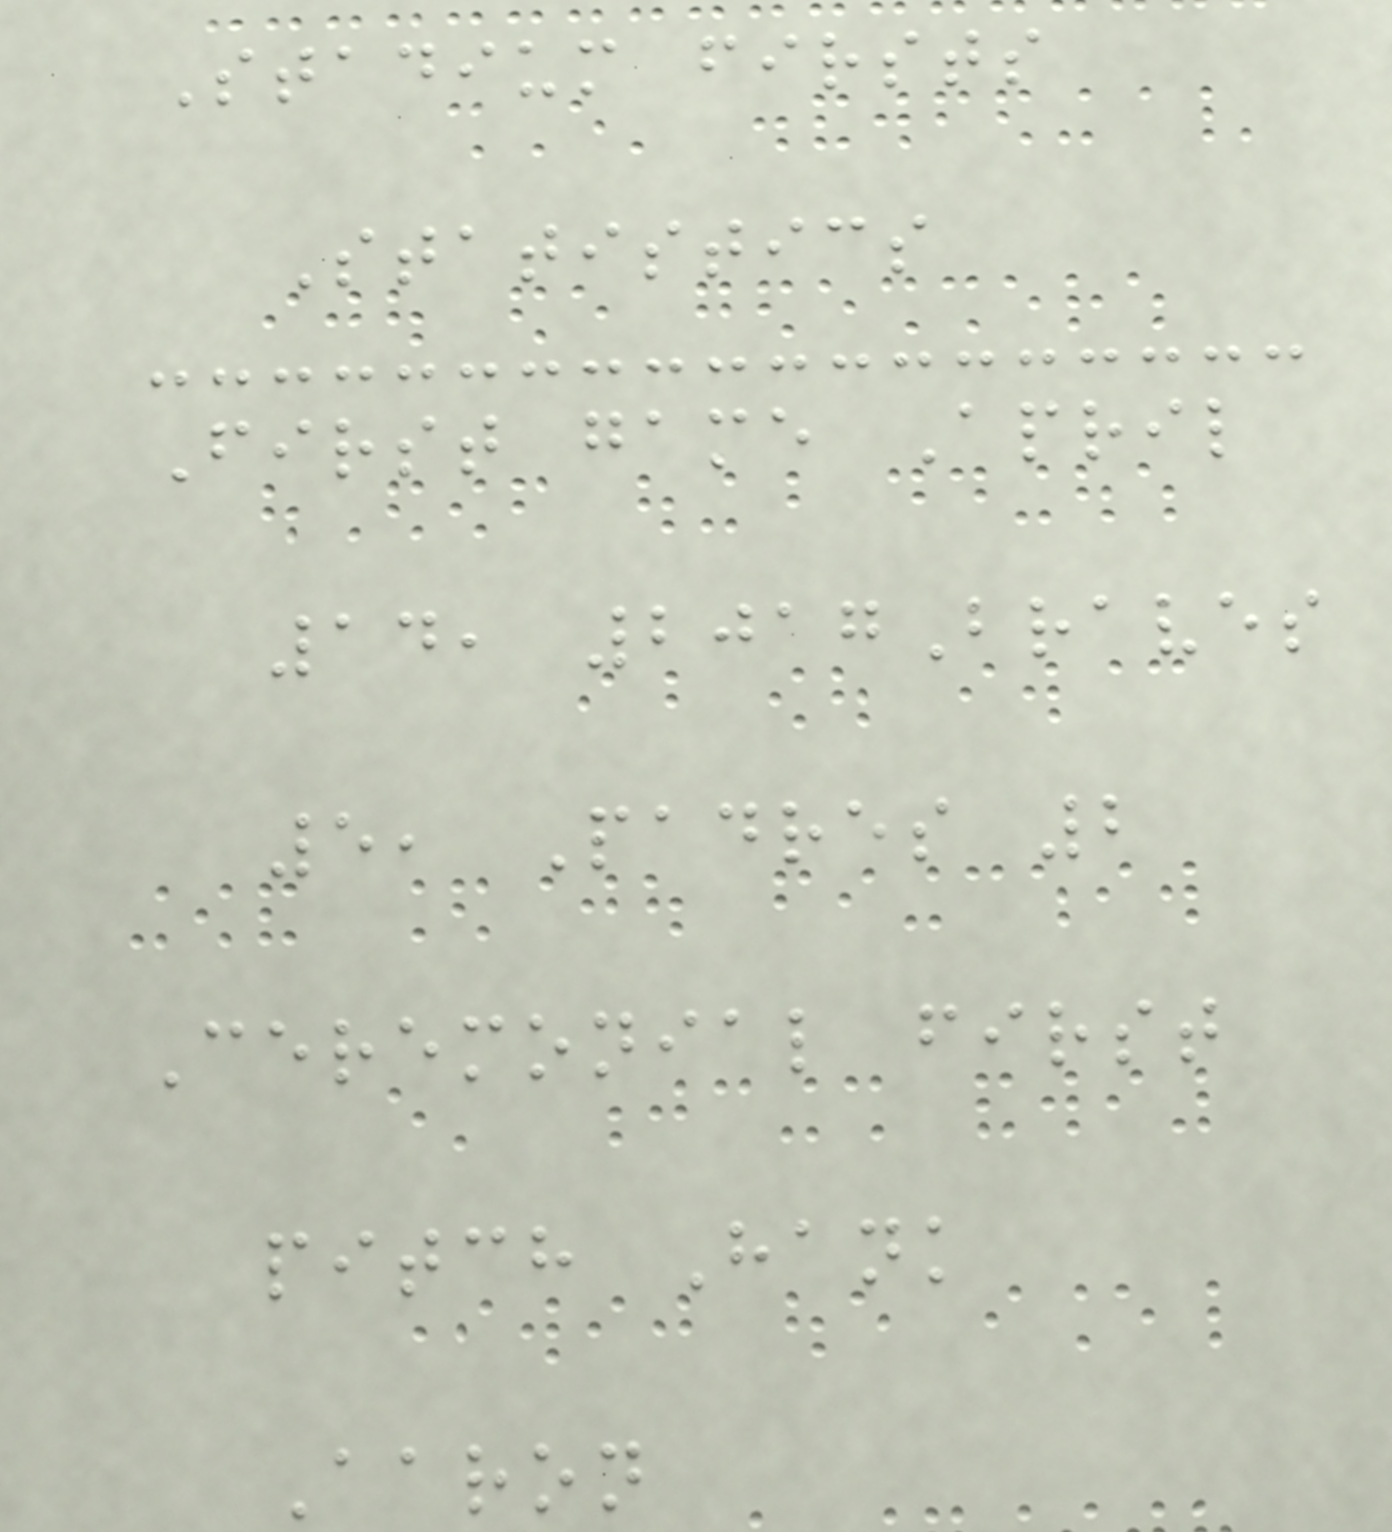Stadium firsts
Statistics
First game April
14, 2017Braves
5, Padres 2
Ceremonial first
pitch Hank
Aaron
